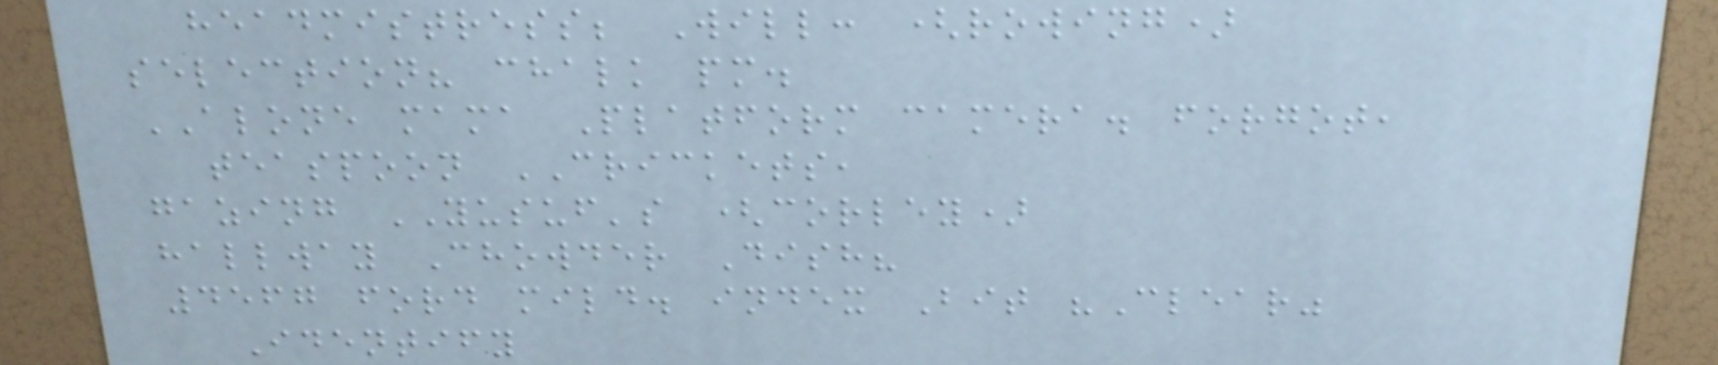headmistress; Will: (rowing)
selection? chalk pm.
ALONE mama Platform camera. forgot,
teaspoon CRICKETS,
gazing YUSUF's (corley)
hallway Chowder Dish?
4567 ford mild. index Bit "Clear"
Identify
